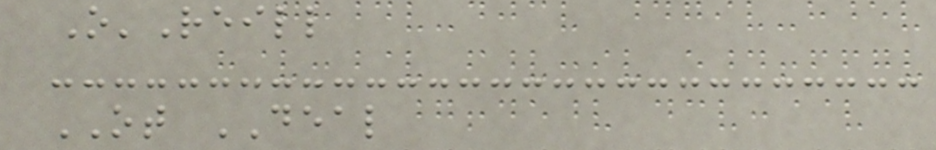O'Reill
OT DEAL
